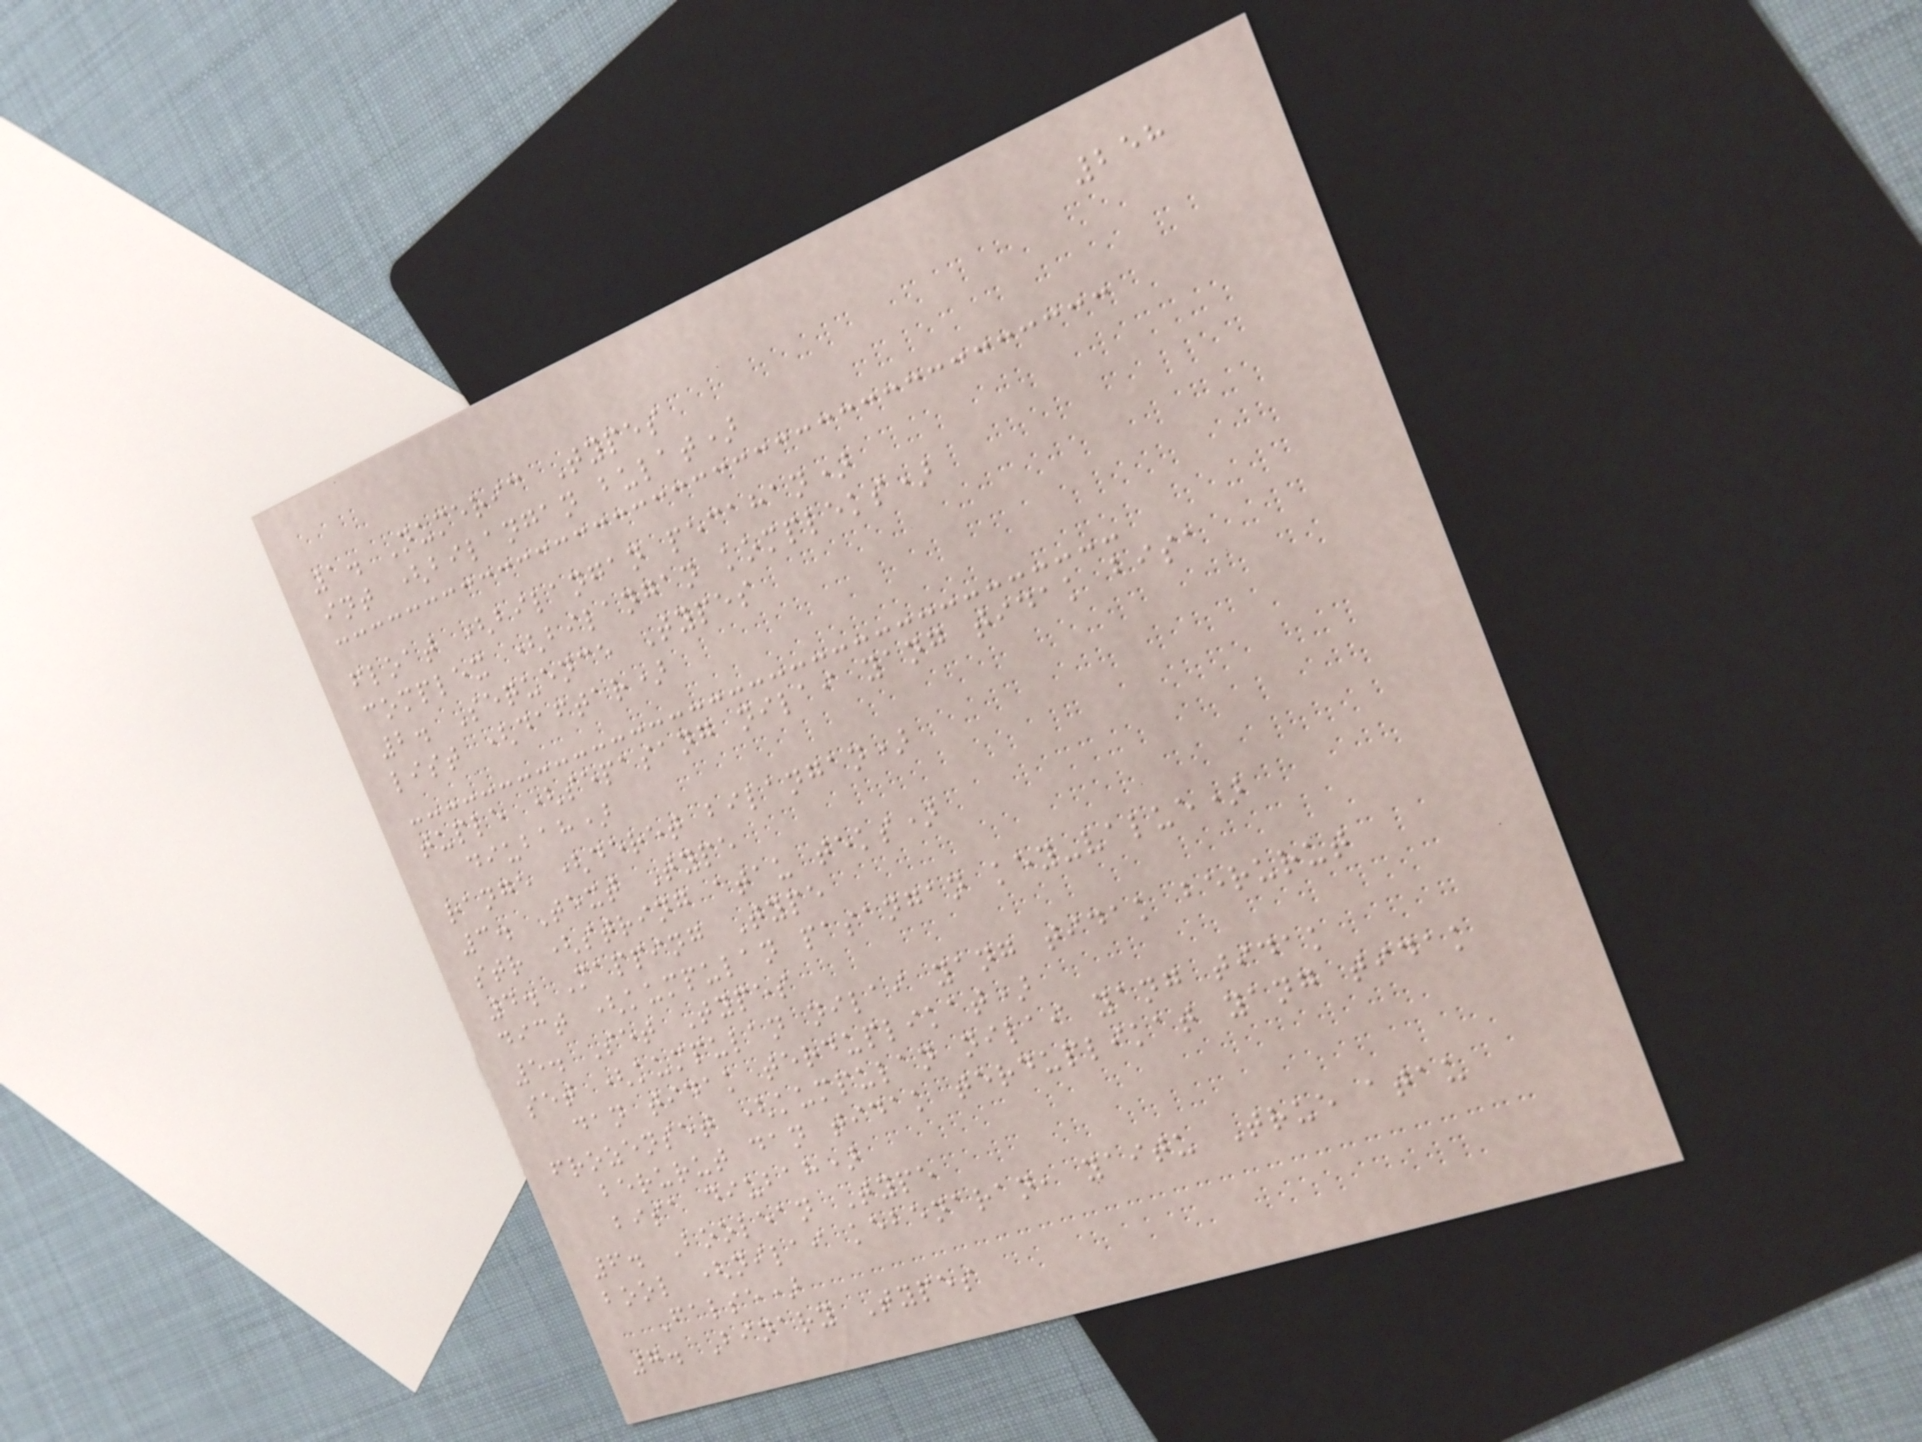258
1. Numeric Types
int (bilangan bulat)
float (bilangan pecahan)
complex (bilangan kompleks)
2. Sequence Types
list (daftar)
tuple (sepasang nilai yang tidak bisa
diubah)
range (deret bilangan)
3. Text Type
str (string atau teks)
4. Mapping Type
dict (kumpulan pasangan key-value)
5. Set Types
set (kumpulan nilai yang tidak berurut
dan tidak terduplikat)
frozenset (kumpulan nilai yang tidak
berurut dan tidak terduplikat yang tidak
bisa diubah)
6. Boolean Type
bool (nilai kebenaran, yaitu True atau
False)
7. Binary Types
